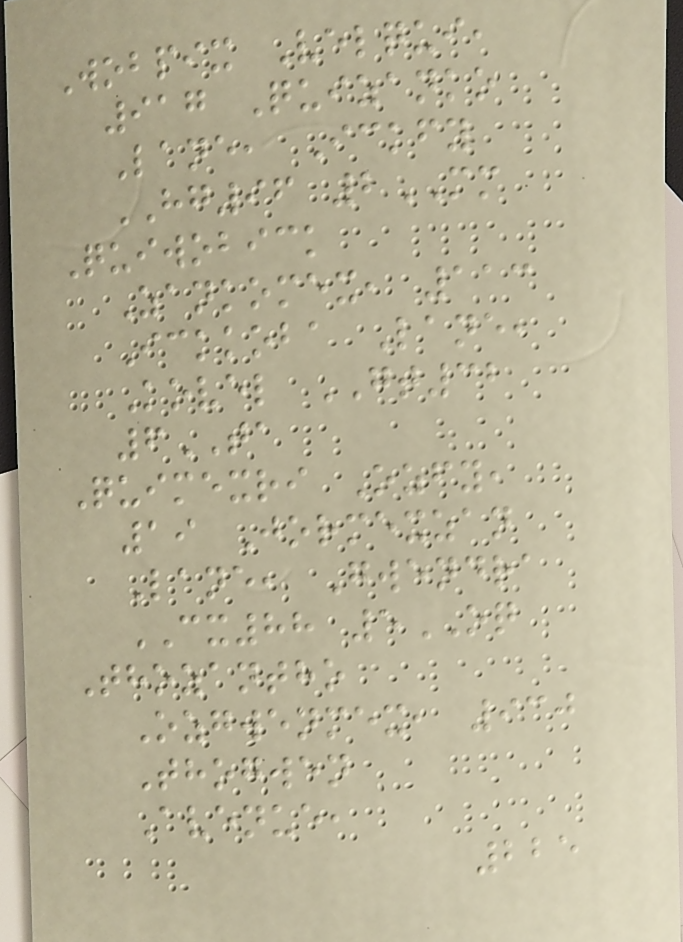Wobpix Velqui,
917 Quizanko
Lane, Ickfy
HG96 2MM
Quiwobick
Zankomex, 113
Ickkoba Lane,
Kovel GT32
6TA
Quimexri Ozfy,
19 Jormexzan
Lane, Gwendra
CX88 5OQ
Thozantho
Ozgwenmex, 930
Thogwen
Avenue,
225
